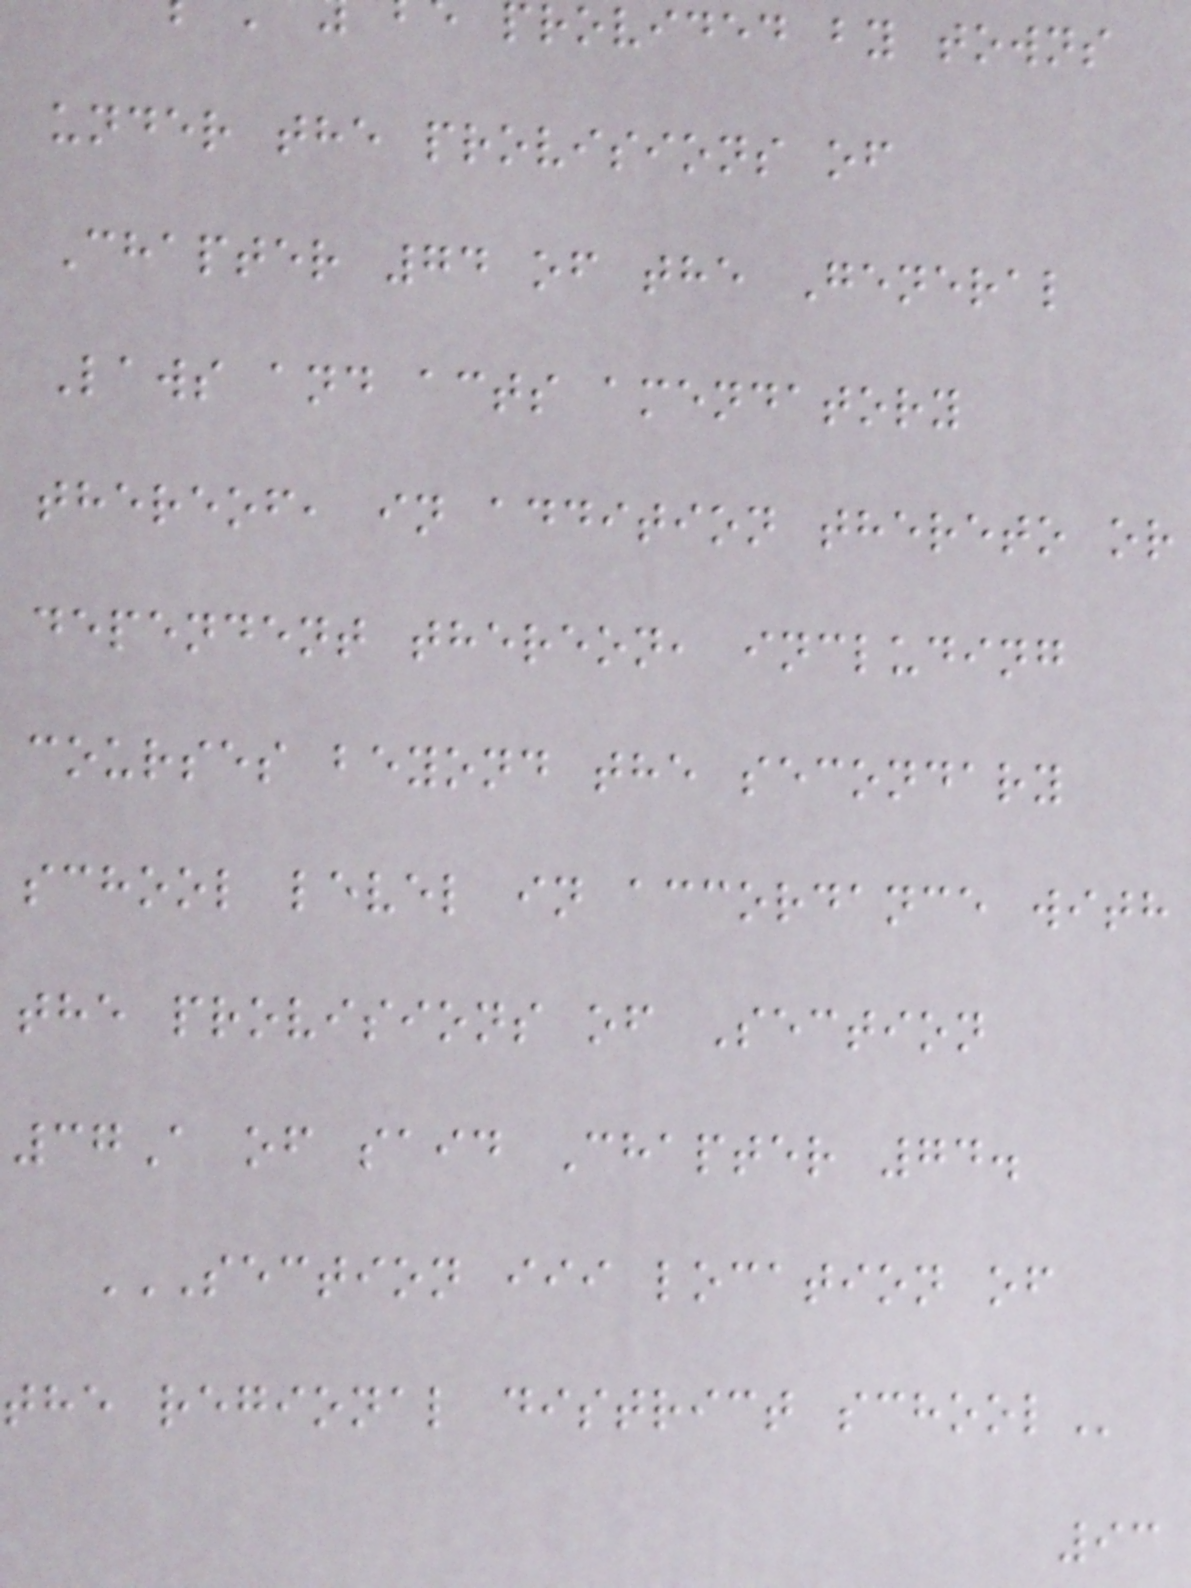provided by towns
under the provisions of
Chapter 74 of the General
Laws and acts amendatory
thereof, in addition thereto or
dependent thereon, including
courses beyond the secondary
school level in accordance with
the provisions of Section
37A of said Chapter 74.
SECTION III LOCATION OF
the regional district
93
